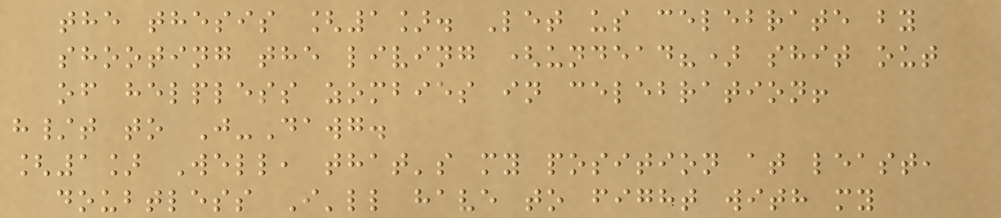the thesis [1]. Let us celebrate by
shooting the living (undead?) shit out
of helpless zombies in celebration!
h/t to J-Dawg.
[1] Well, that's my position at least,
doubtless I'll have to fight with my
